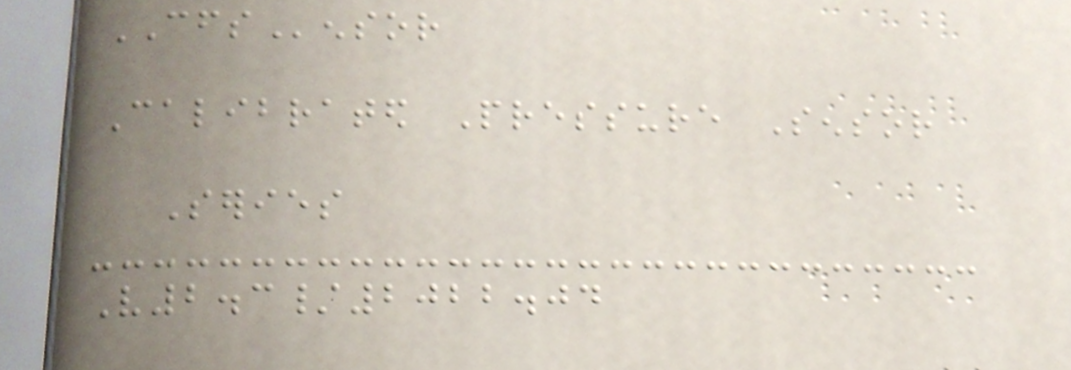CFSensor
Calibrated Pressure Sensor
Series
V2.3/2022.04
